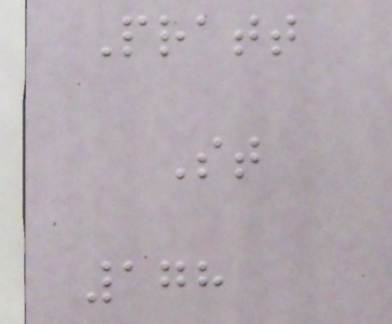Pratt
St
178
